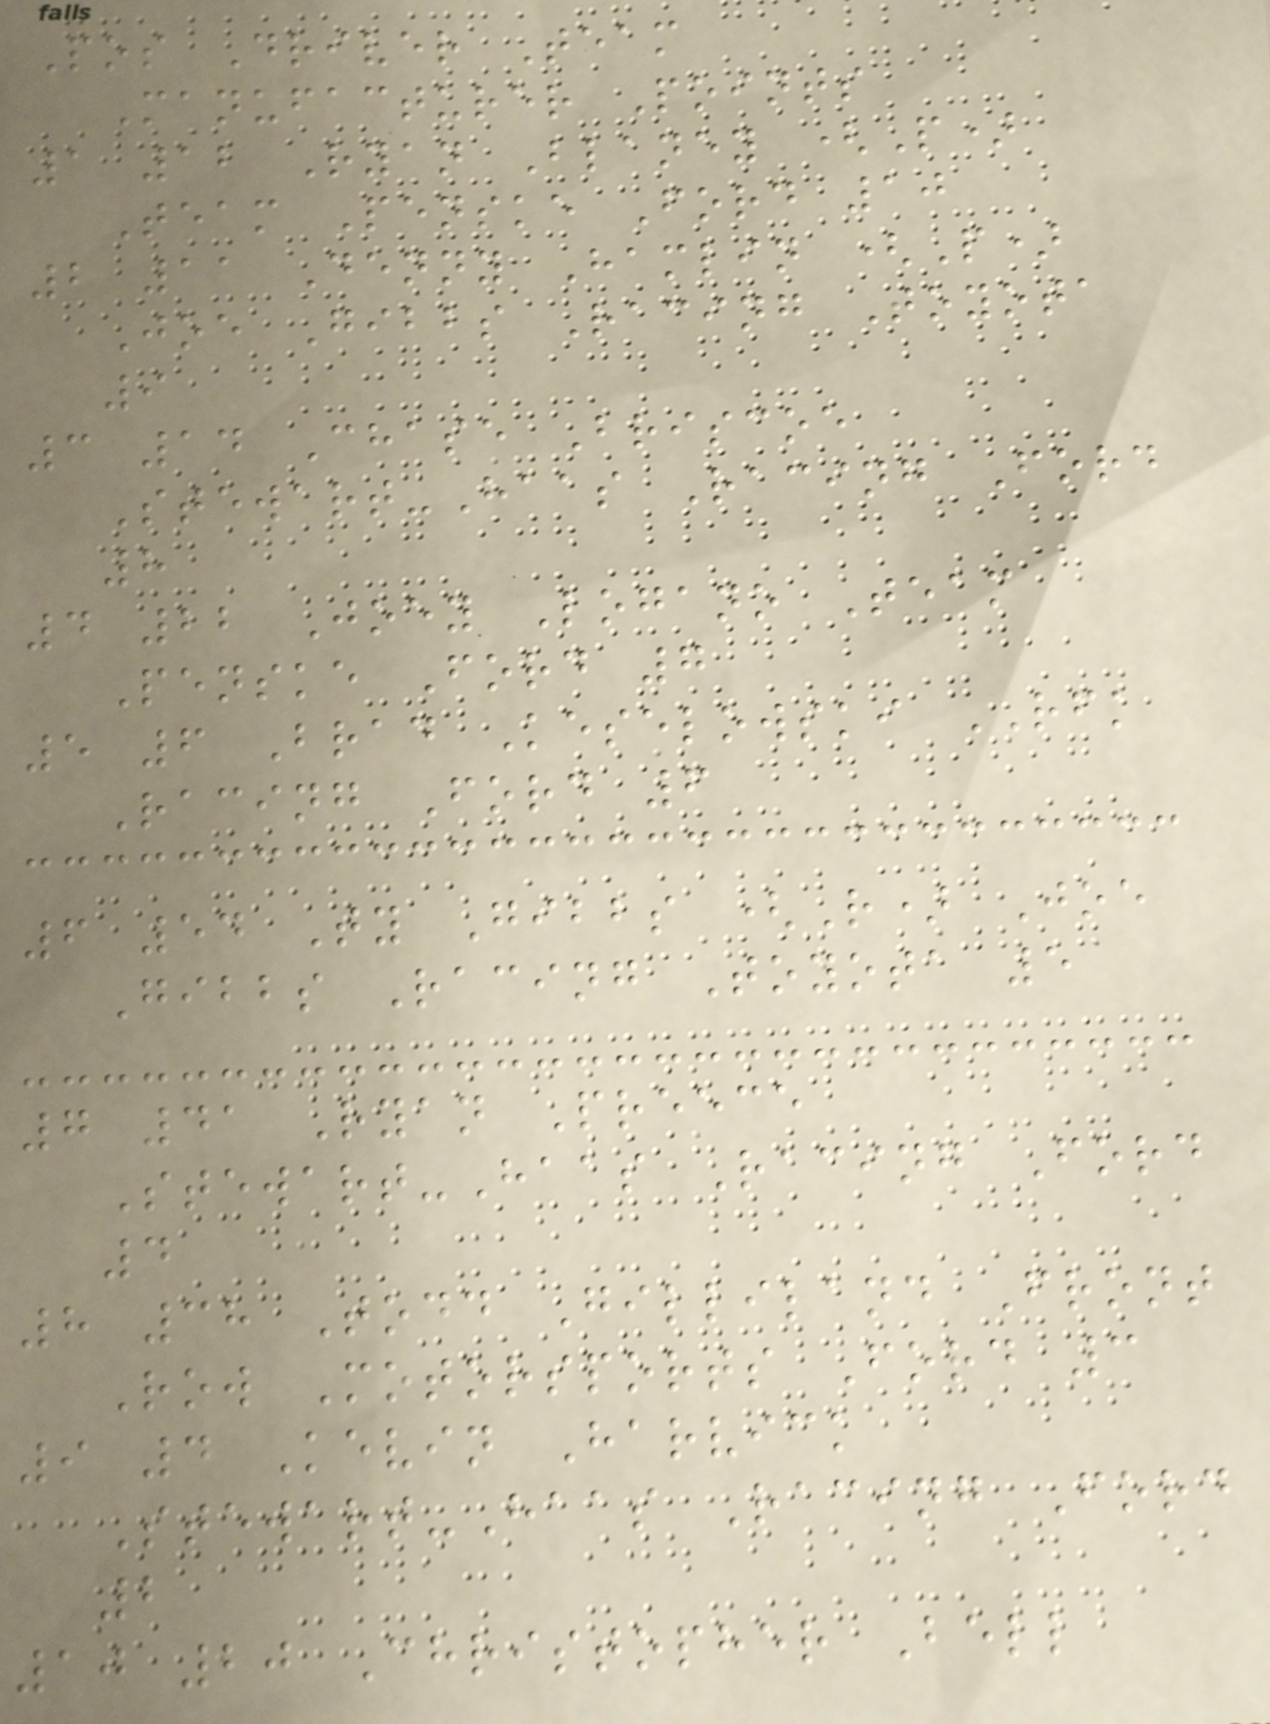Pos Driver Team
Manufacturer Points
1 12 Ryan Blaney (P)
Team Penske Ford 10
2 11 Denny Hamlin (P)
Joe Gibbs Racing Toyota
9
3 14 Chase Briscoe
Stewart-Haas Racing Ford
8
4 22 Joey Logano Team
Penske Ford 7
5 6 Brad Keselowski RFK
Racing Ford 6
6 54 Ty Gibbs (R) Joe
Gibbs Racing Toyota 5
7 41 Ryan Preece
Stewart-Haas Racing Ford
4
8 38 Todd Gilliland Front
Row Motorsports Ford 3
9 4 Kevin Harvick
Stewart-Haas Racing Ford
2
10 20 Christopher Bell
